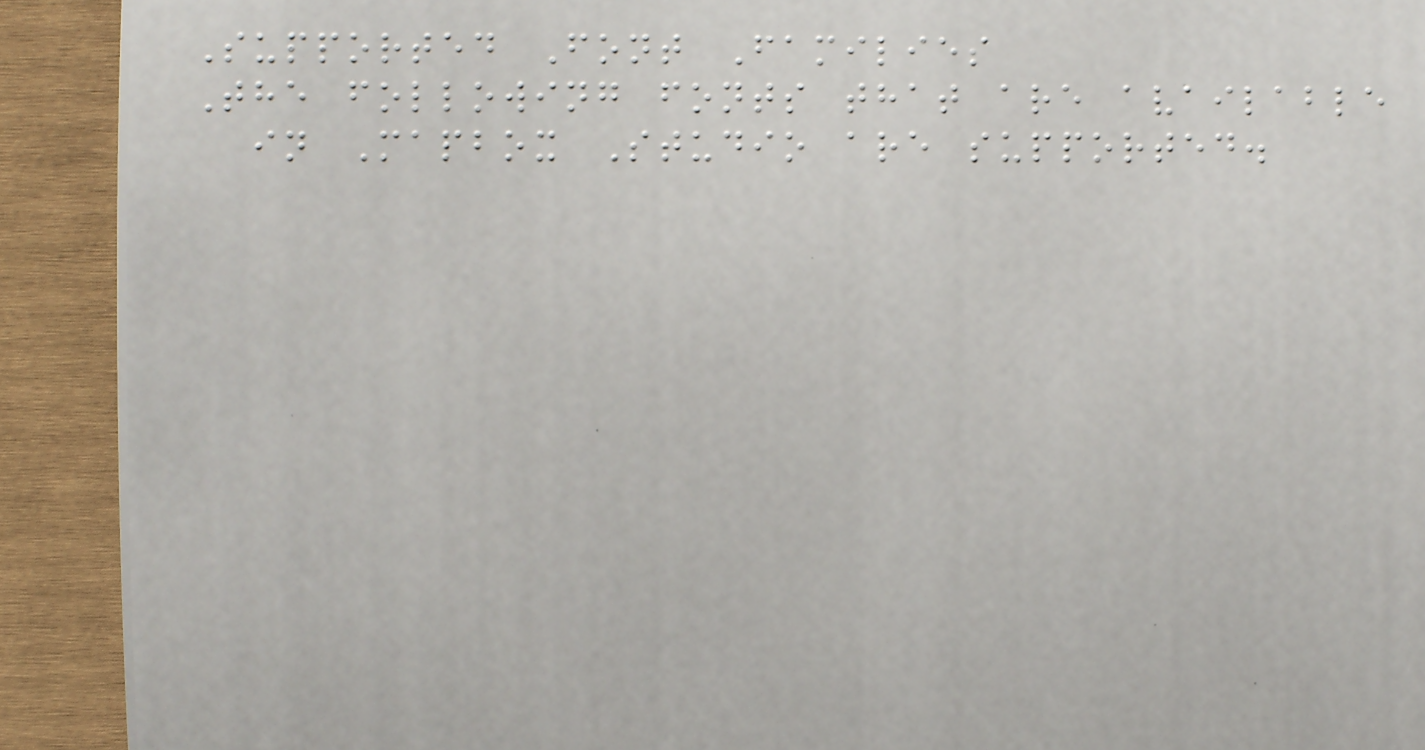Supported Font Families
The following fonts that are available
in Mapbox Studio are supported.
